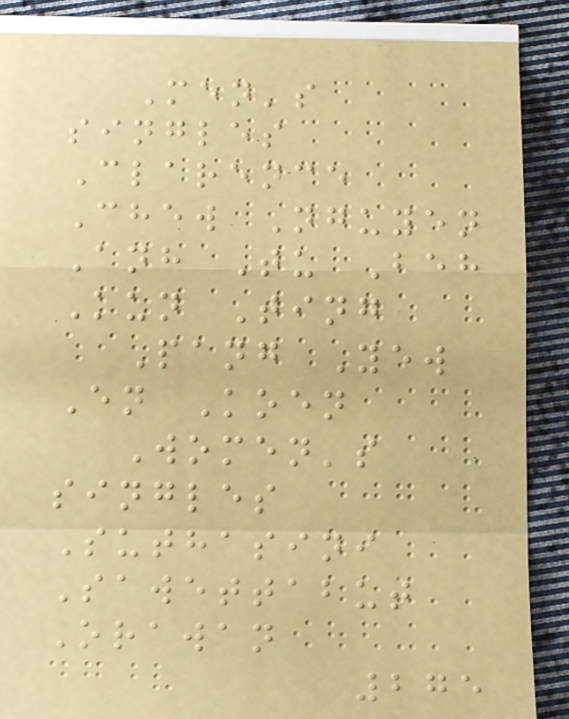Men's
singles
Clarence
Chew Nguyen
Anh Tu Beh
Kun Ting
Pang Yew
En Koen
Women's
singles
Suthasini
Sawettabut
Orawan
275
